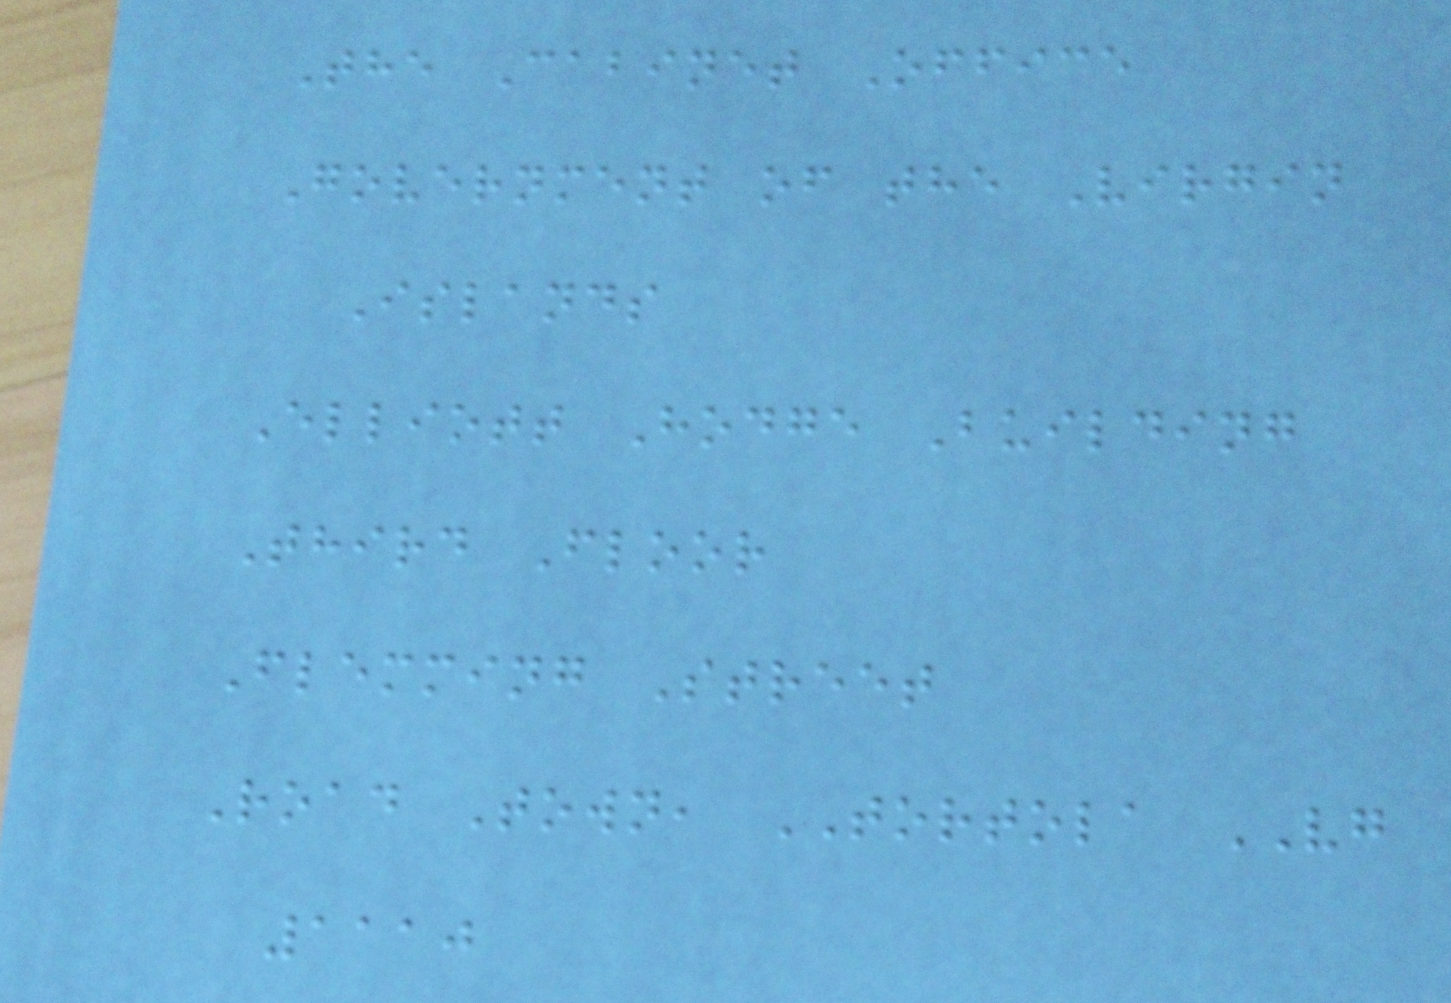The Cabinet Office
Government of the Virgin
Islands
Elliott Hodge Building
Third Floor
Flemming Street
Road Town, TORTOLA VG
1110
